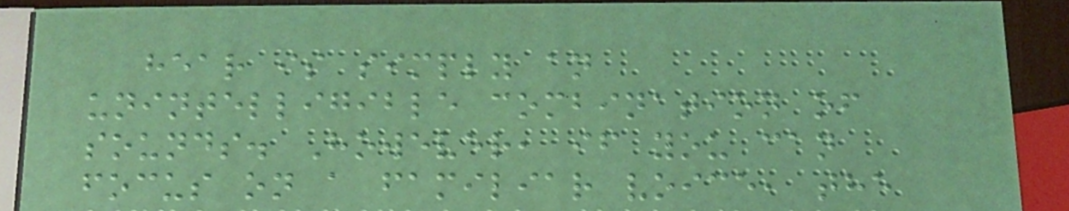hear is simply an
unintelligible combination of
sounds. However, if you can
focus on a familiar voice, the
